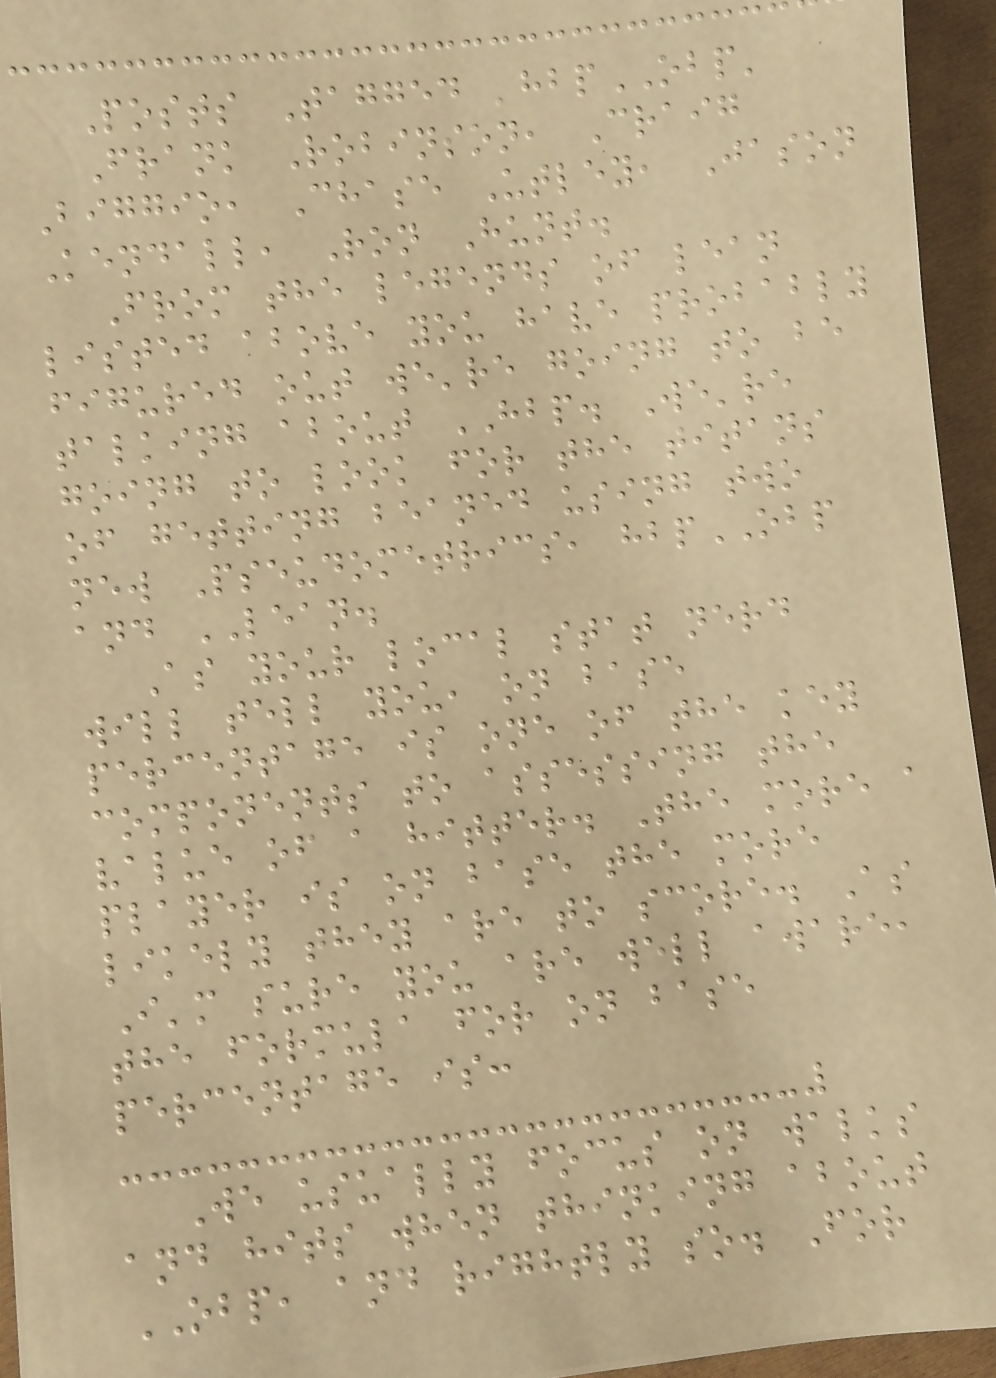Posts Tagged 'hbpOBP'
Frank Robinson, Craig
Biggio, Chase Utley, Jason
Kendall, Ron Hunt.
From the legends of lean
listed above you have probably
figured out we're going to be
talking about HBP. We're
going to look for the titans
of getting beaned using two
new Pseudometrics, hbpOBP
and LEAN.
As your local stat nerd
will tell you, on base
percentage is one of the key
components to assessing the
value of a hitter. The more a
player is on base the more
likely they are to score. As
I'm sure you are well aware,
the formula for on base
percentage is:
We usually focus on walks
and hits when thinking about
OBP, and rightly so. For
